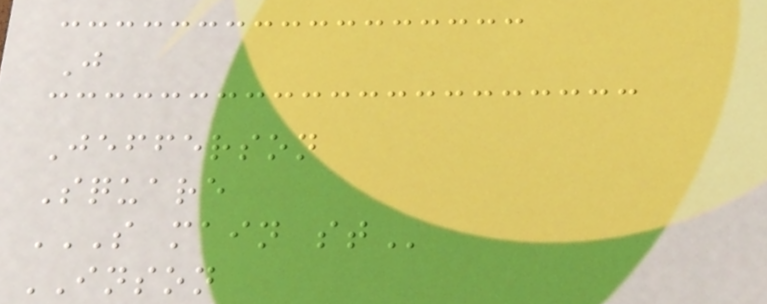J
Jefferson
Square
S MAIN ST
INSON
